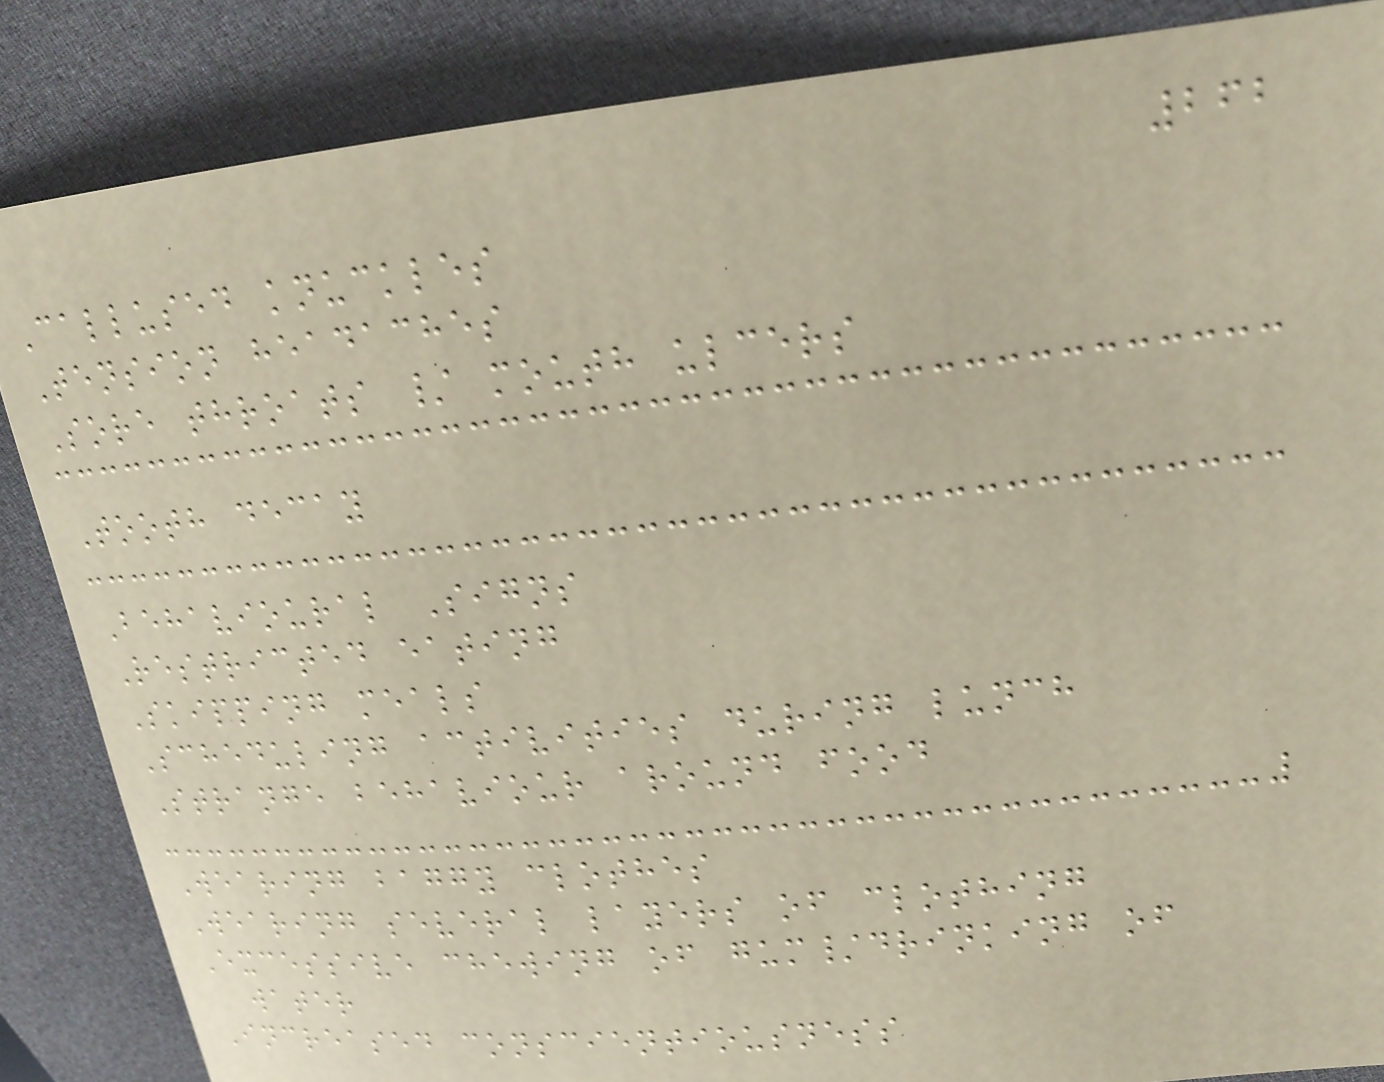262
Callused knuckles
Tension headaches
Sore throats / mouth ulcers
Tooth decay
Behavioural Signs
Restricted eating
Skipping meals
Scheduling activities during lunch
Strange behaviour around food
Wearing baggy clothes
Wearing several layers of clothing
Excessive chewing of gum/drinking of
water
Increased conscientiousness
